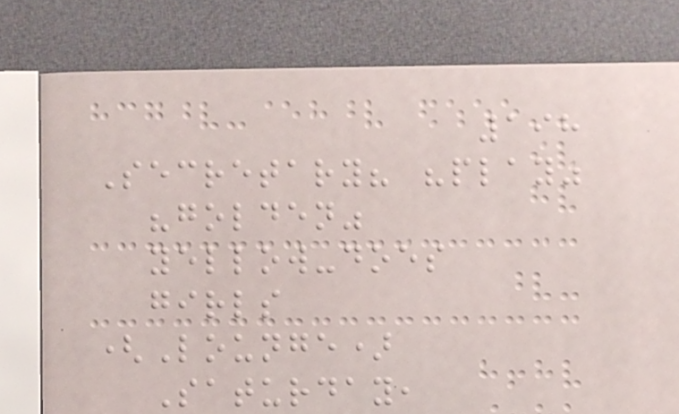198
Secretary? "play"
"golden"
yellow-does
girls
(Lounge)
Saturday,
